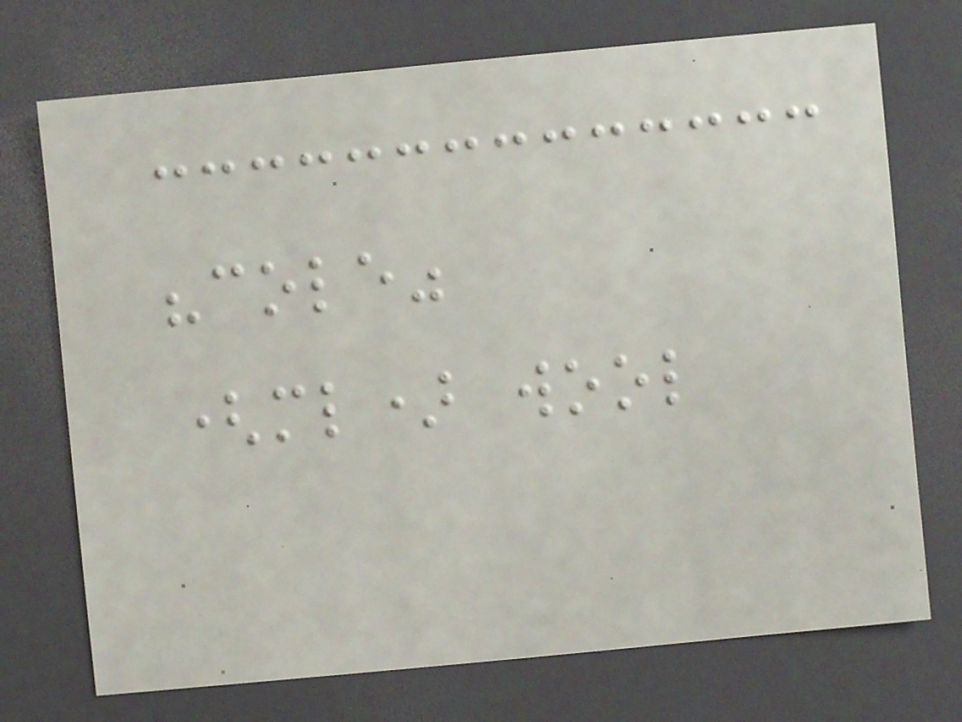"cole"
(ml) wool
